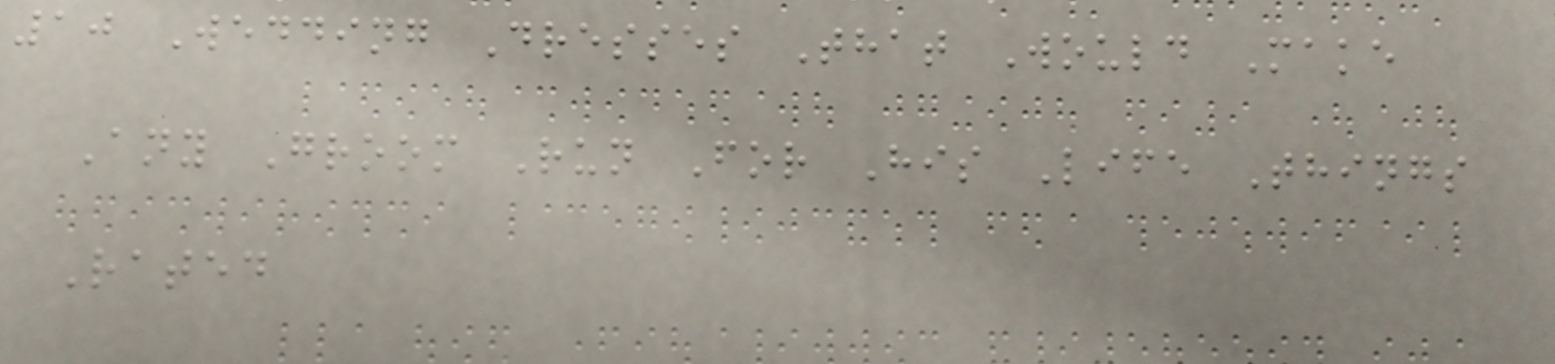10 Wedding Dresses That Would Make
Any Groom Run For His Life Things
Rated
